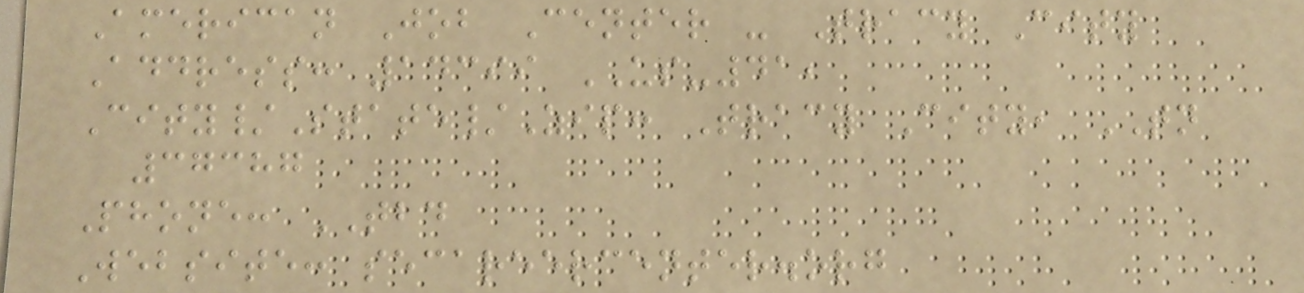American Job Center - Tracy City
Address: 14399 US-41,
City/State/Zip: Tracy City, TN
37387
Phone: TBD
Website: secareercenter.org
